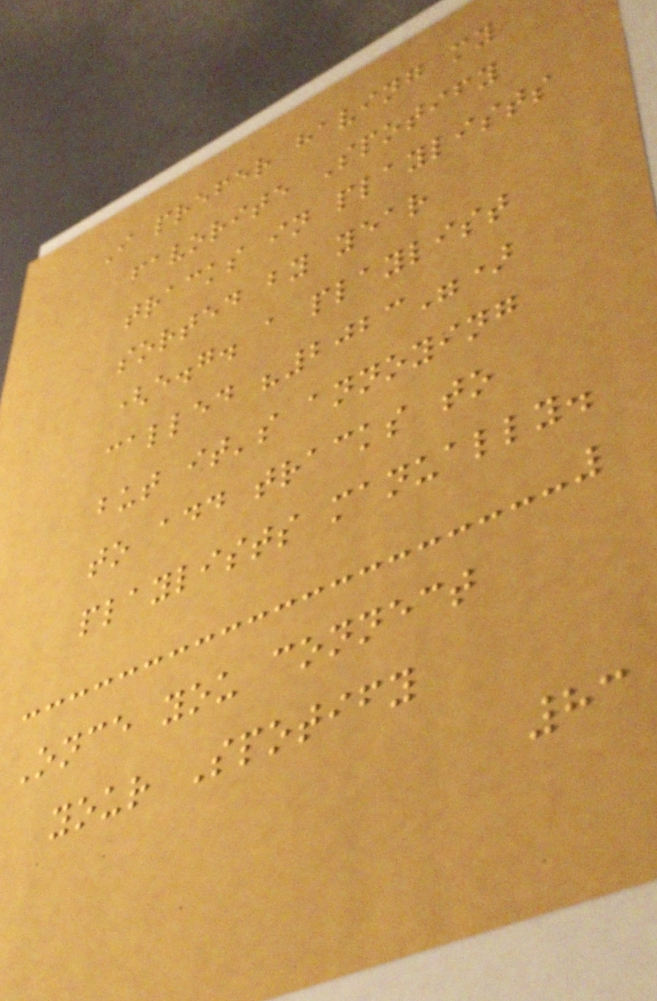I prefer having my
favorite Spotify
tracks in playlists
sorted by year
(e.g. a playlist
called "2023")
but it's annoying
to add tracks to
playlists manually.
Once you connect
your Spotify
83
